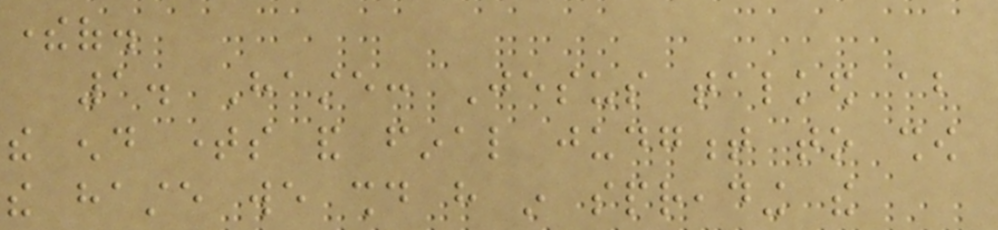thereof.
1. Haste: Jesus talked about
the end times and final judgment to show
the haste we should have in spreading the
